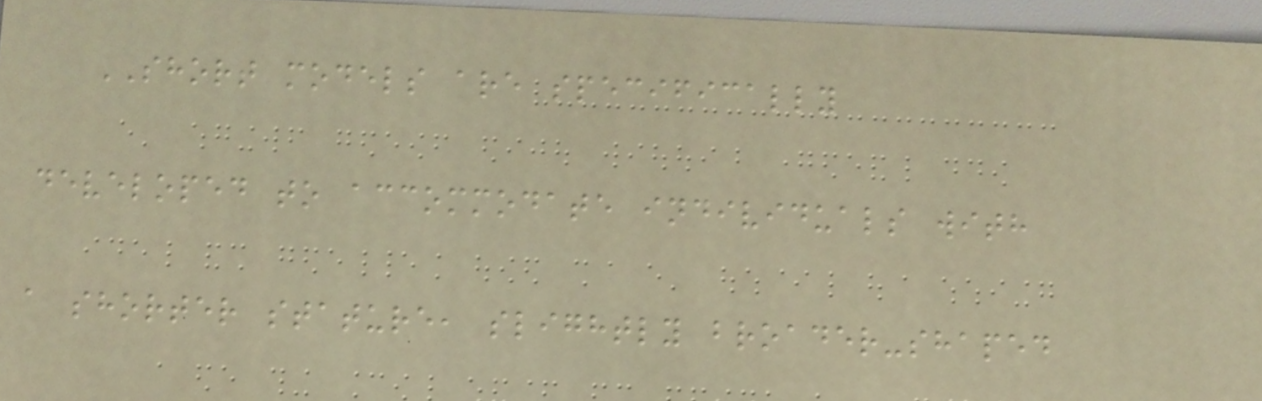SHORT models are specifically
developed to accommodate individuals with
a shorter stature, slightly broader-shaped
